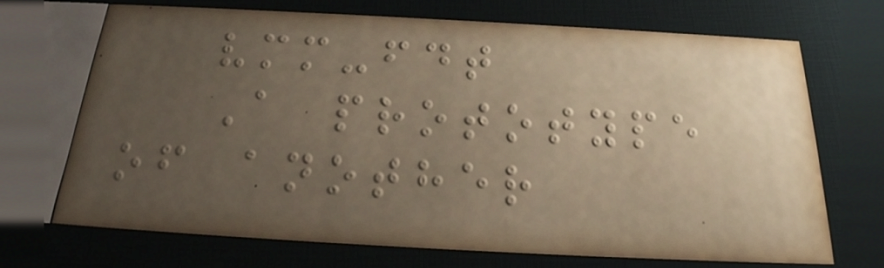vmm-fdt
A prototype
of another
